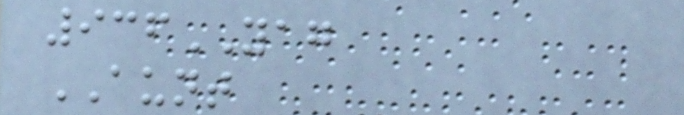936YAG
AUNT
